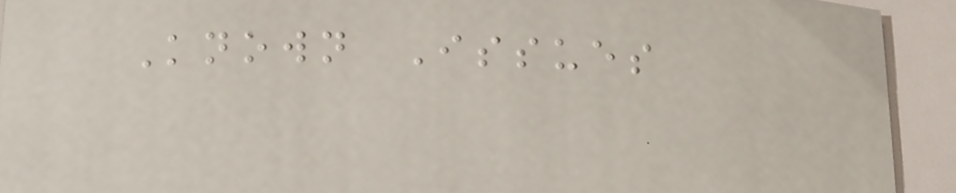Known Issues
